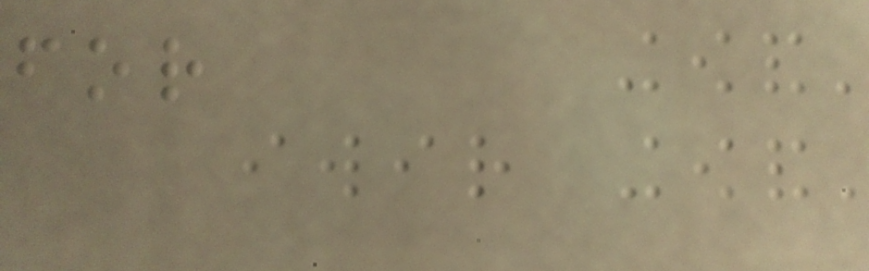for
